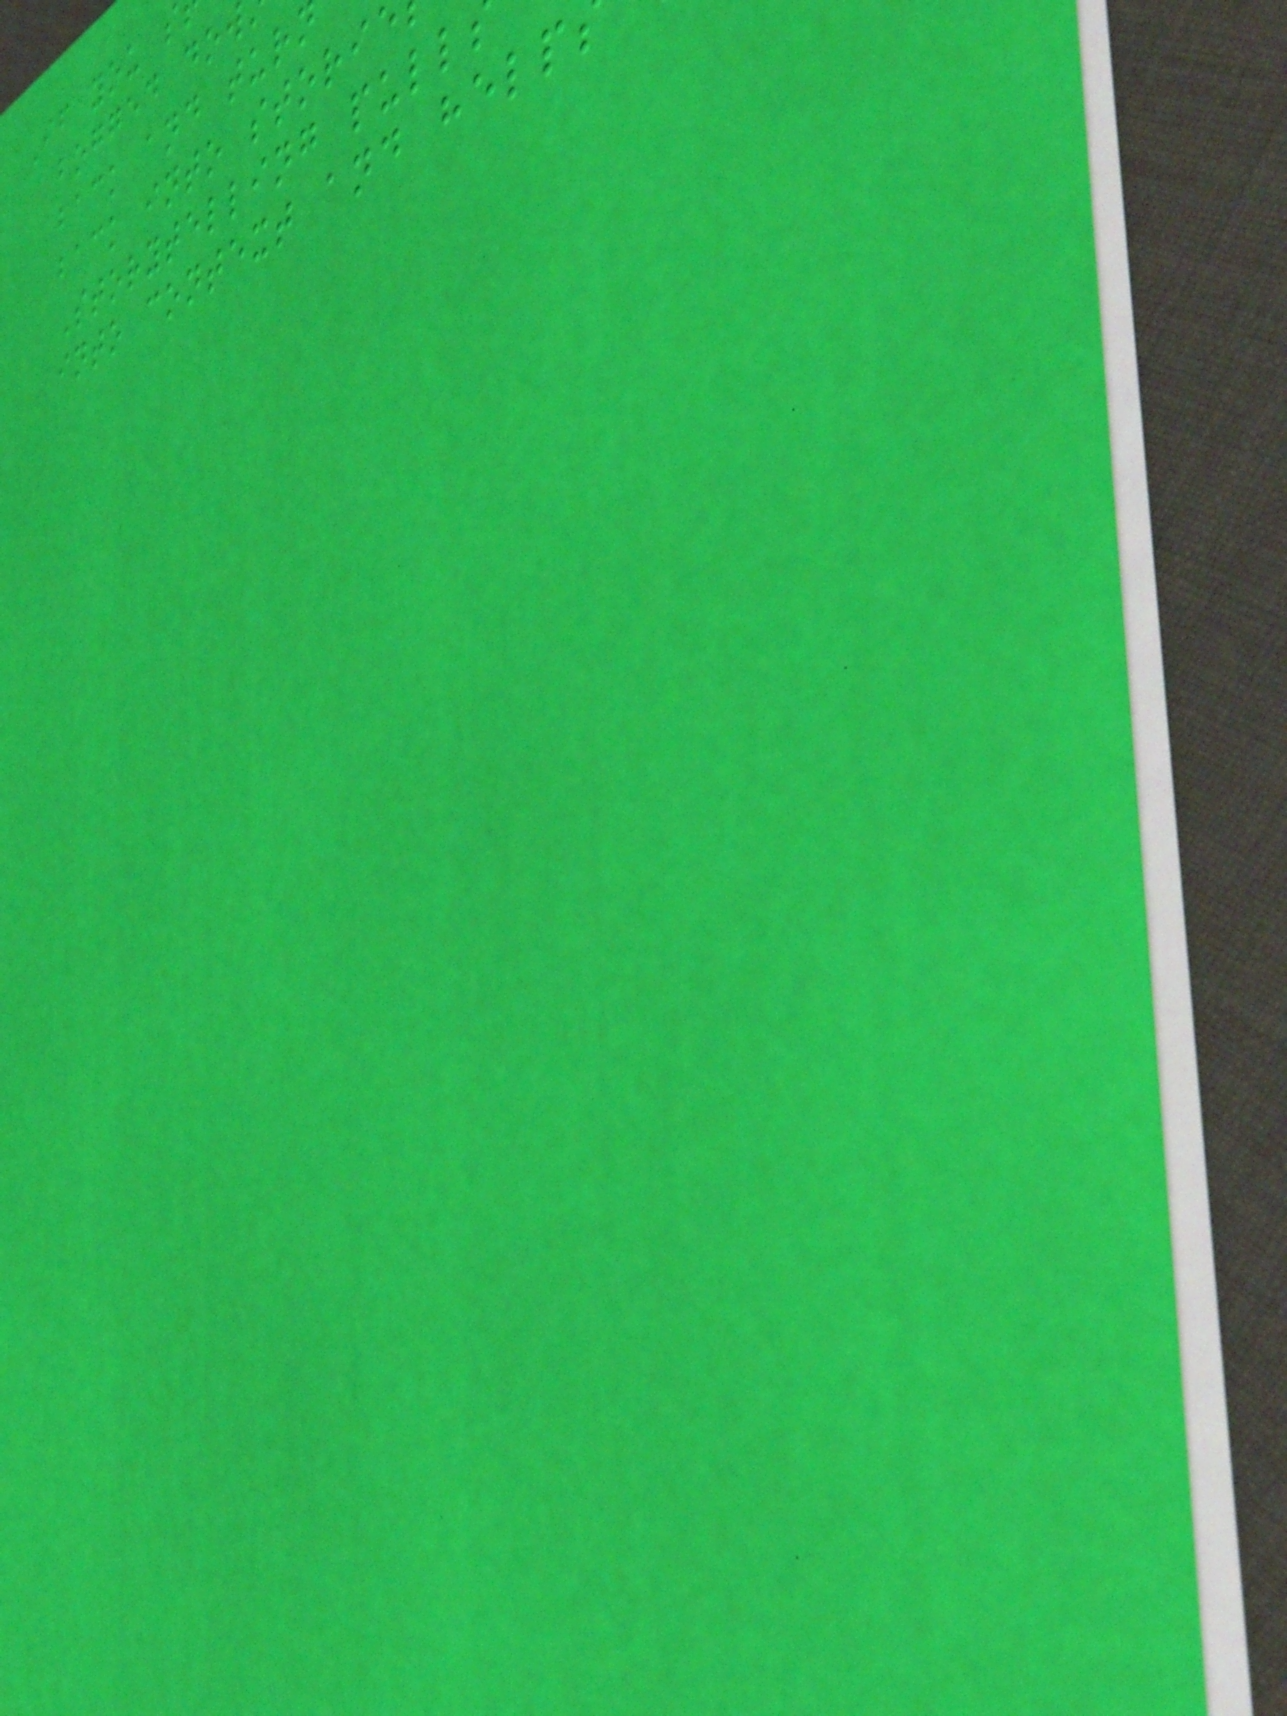If you s
bogged dow
back and tur
back into stori
Storytelling pull
into context and help
